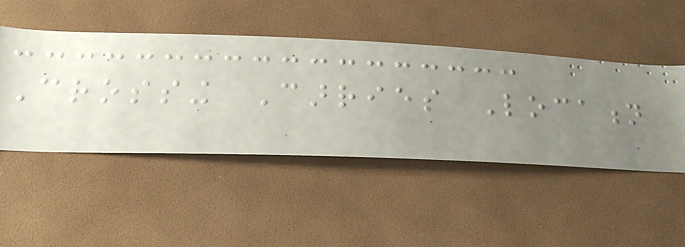Crossing Carries Location
